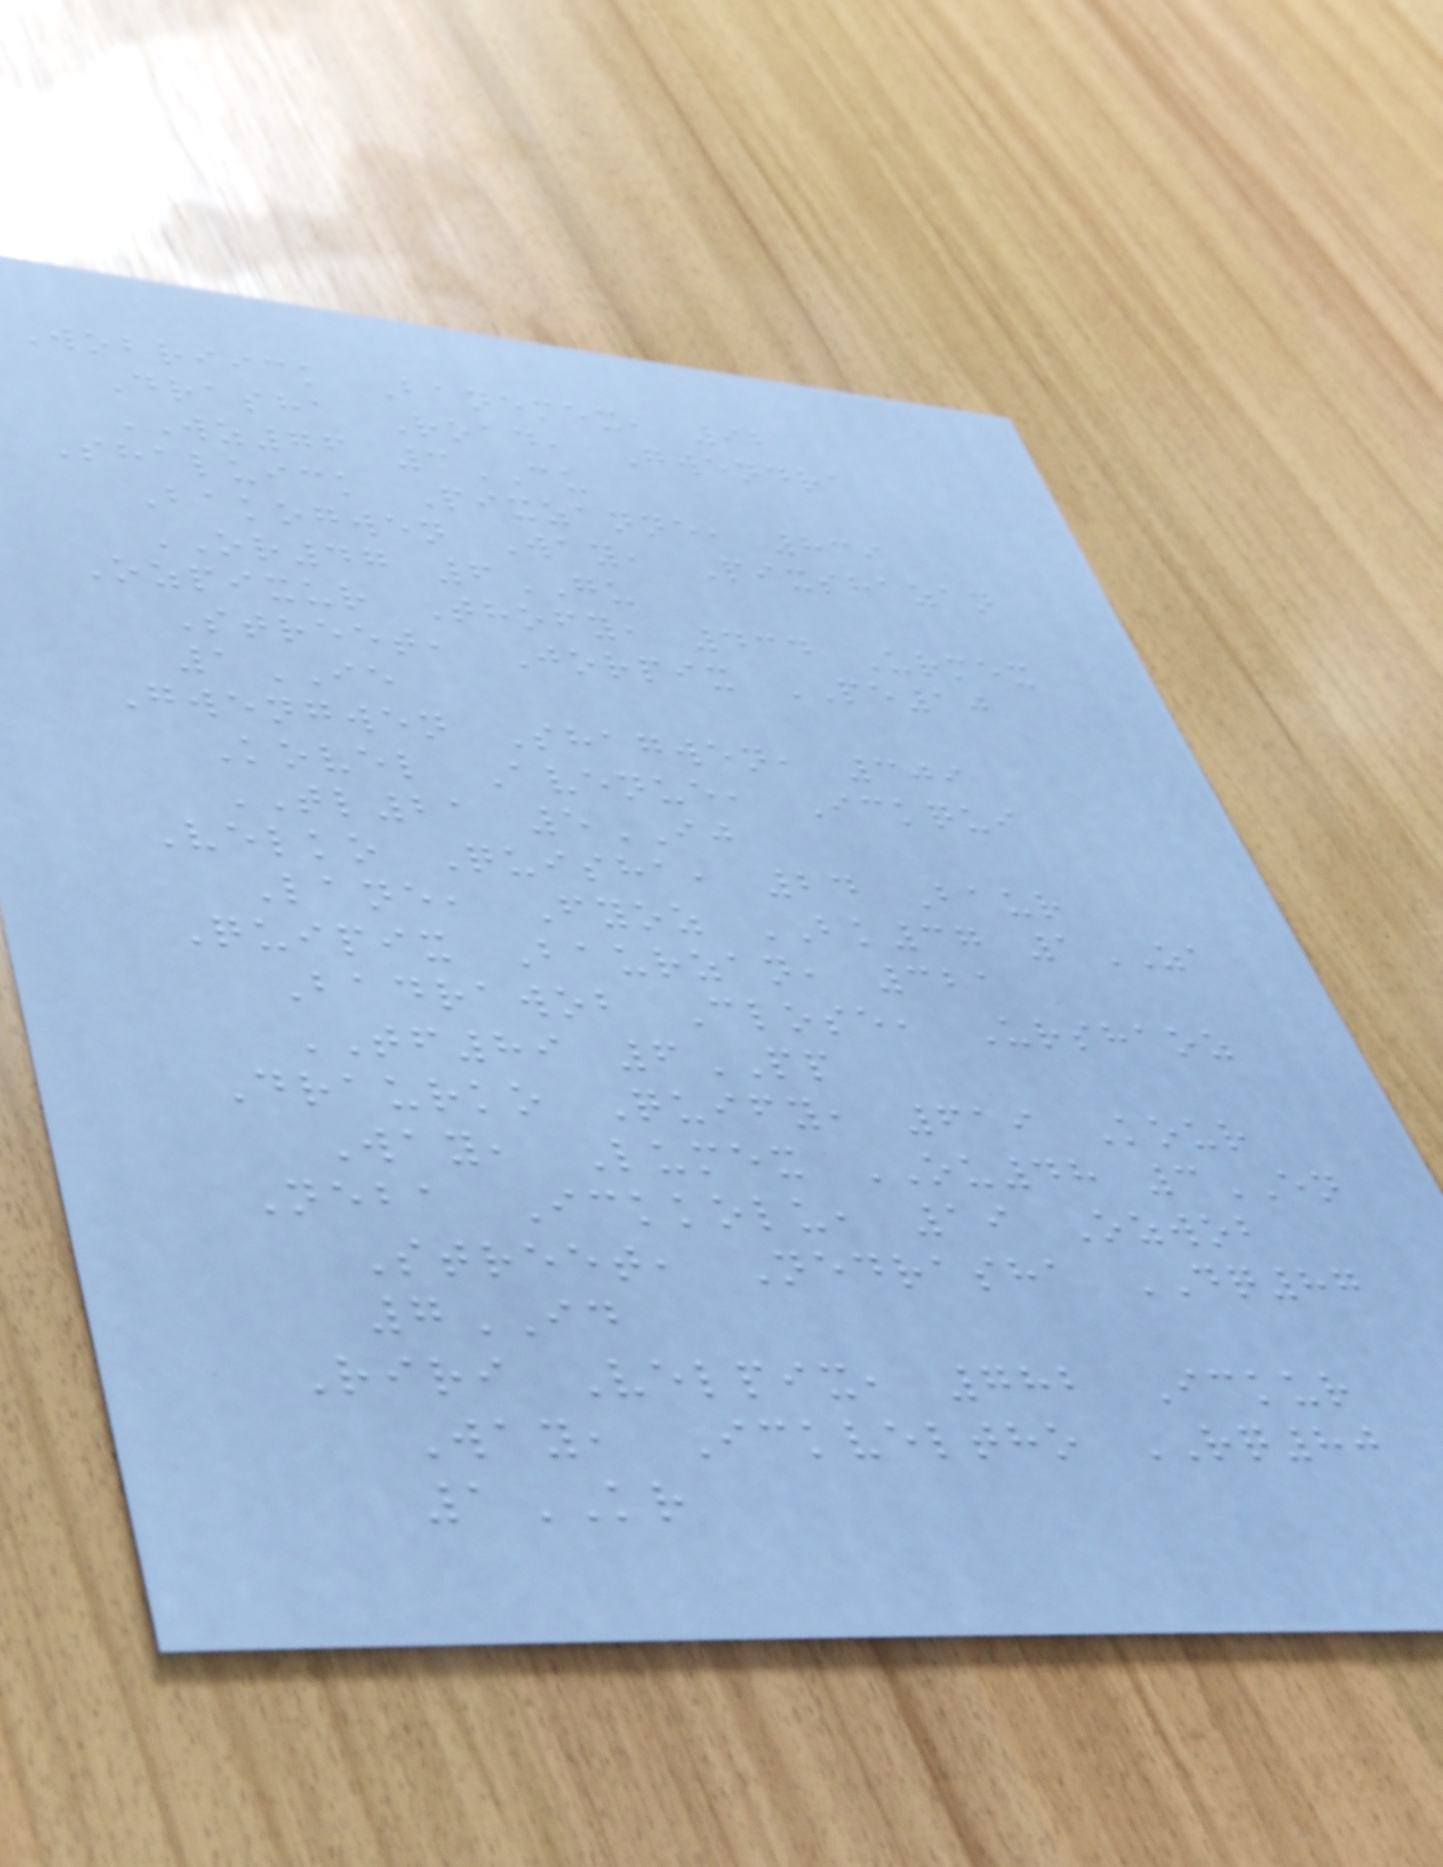Wobriick Banemex, 92
Drasha Road, Gwendra
WZ76 3CU
Shaluick Pixzanne, 839
Bakogwen Way, Pixshazan
OR47 6GU
Ozpixur Thofy, 434 Urmex
Street, Jorpix PE10
1IE
Gwengwen Shagwen, 309
Kovel Avenue, Ickqui
TL21 5IJ
Velko Quisha, 24 Baur
Lane, Fyoz BK37 1ZA
Quipix Baurzan, 321
Badrawob Close, Urshaoz
TF89 6PP
Draurko Quify, 619 Kour
Way, Lumex OU48 3EN
Neba Ickkolu, 19 Ozwob
Street, Nedrasha DQ87
7ID
Riri Velpix, 782 Ickur
Way, Ickveltho RQ80
1KR
